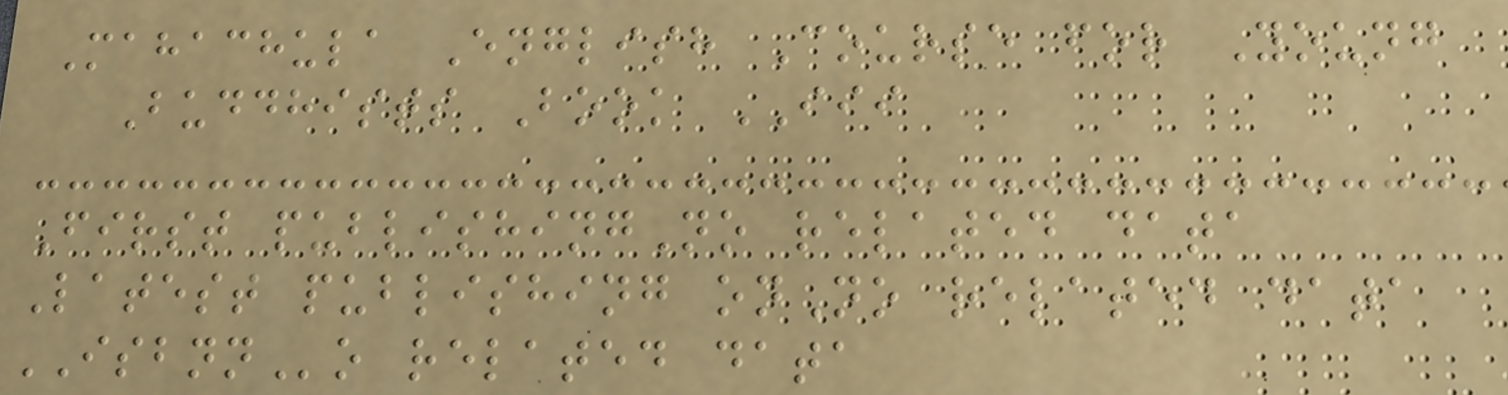Mahachula English Course for Young
Buddhists Book III
First publishingNo related data
Latest publishing onNo related data
ISBNNo related data
